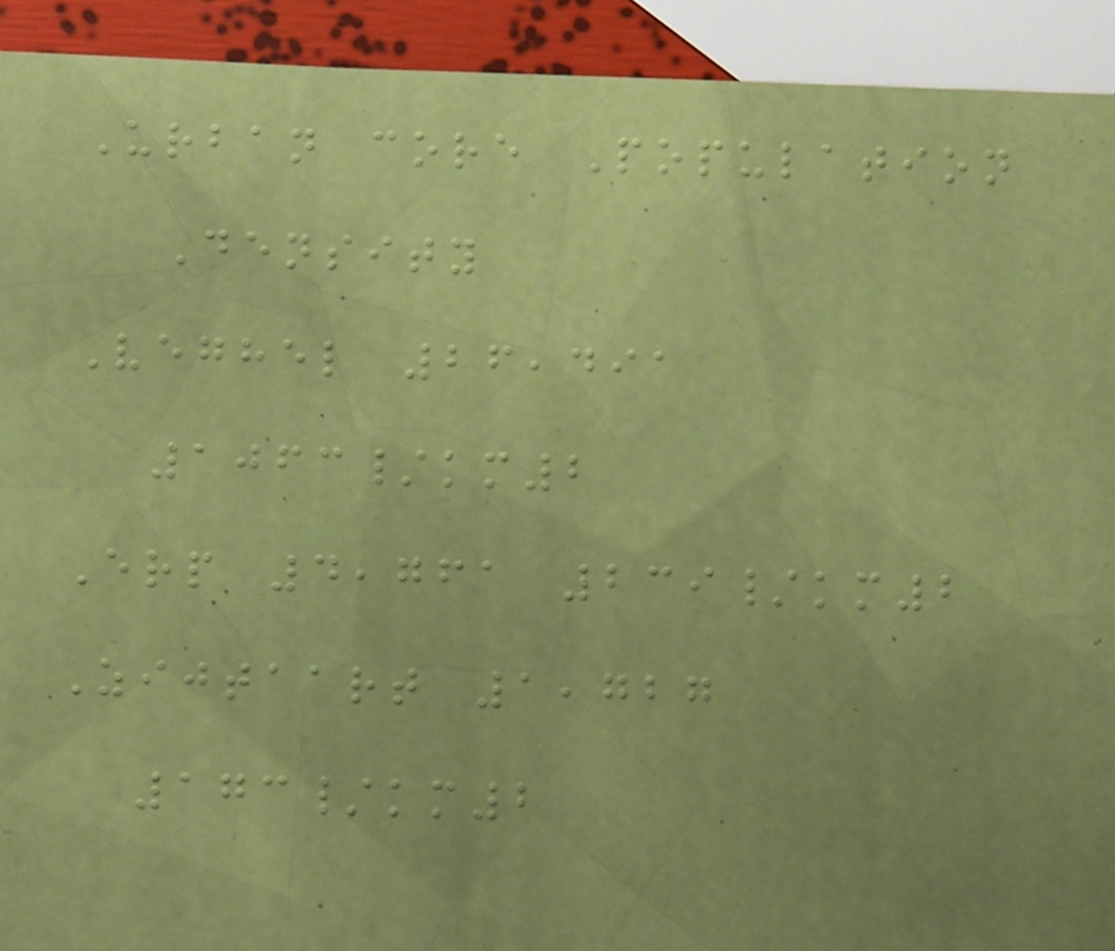Urban core Population
Density
Veghel 26,491
1063/km2
Erp 4,761 239/km2
Zijtaart 1,727
173/km2
